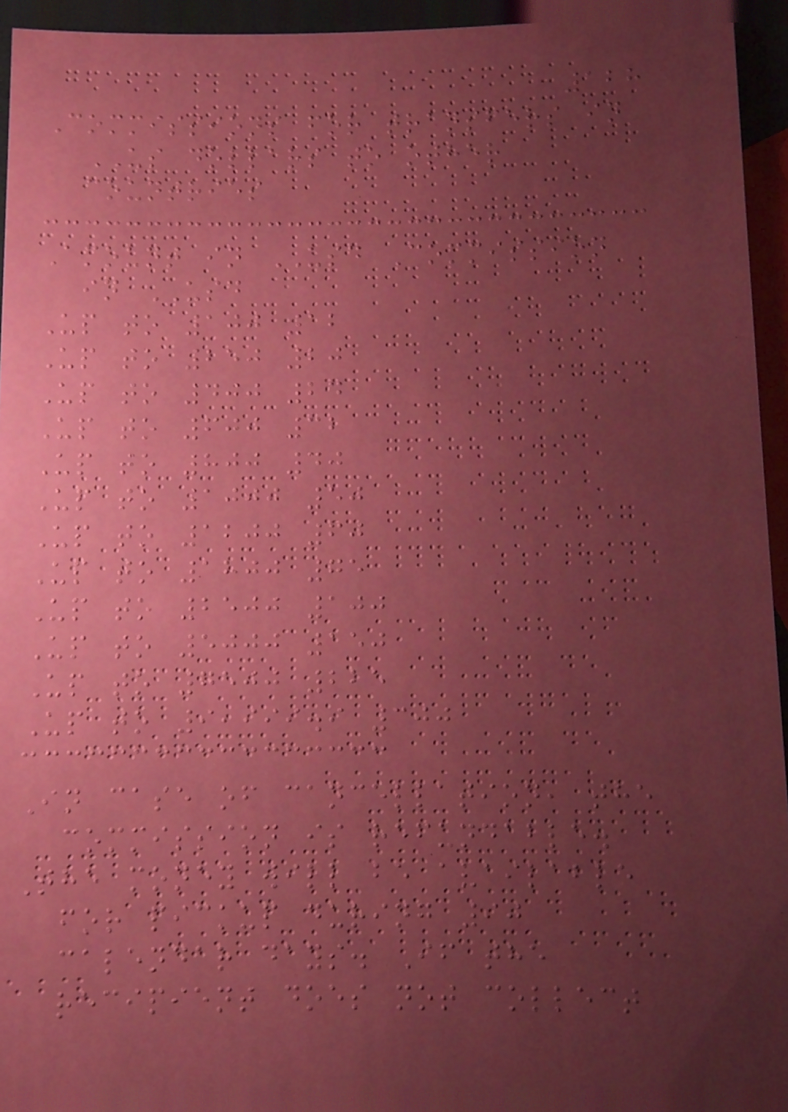128
Commissions for transfers in
US dollars to other
countries
Amount in USD Commission
in USD
Up to 100 12
Up to 250 20
Up to 400 24
Up to 600 32
Up to 800 40
Up to 1000 50
Up to 1200 60
Up to 1800 75
Up to 2500 100
Up to 5000 150
Up to 7500 225
Up to 9,999.9 300
In case of cancellation, the
commission is refundable.
The money will be available
for pickup during 90
calendar days. If the
recipient does not collect
